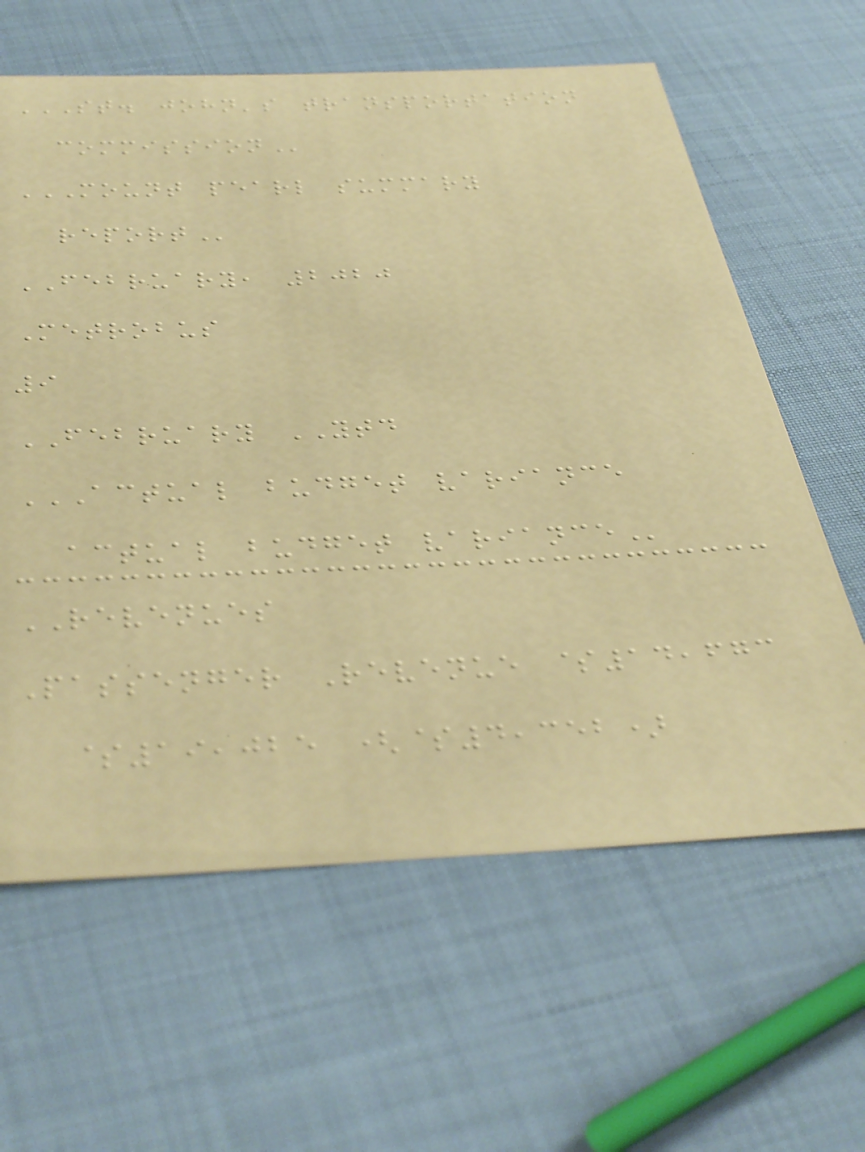ST. JOHN'S TRANSPORTATION
COMMISSION
MOUNT PEARL SUMMARY
REPORT
FEBRUARY, 2020
Metrobus
9
FEBRUARY YTD
ACTUAL BUDGET VARIANCE
ACTUAL BUDGET VARIANCE
REVENUES
Passenger Revenue $14,673
$19,025 ($4,352)
